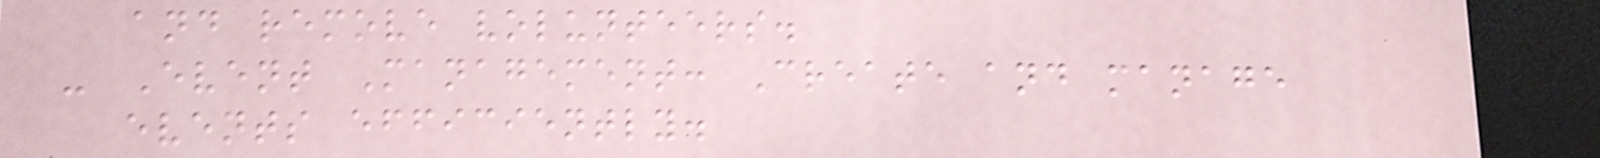and remove volunteers.
- Event Management: Create and manage
events efficiently.
